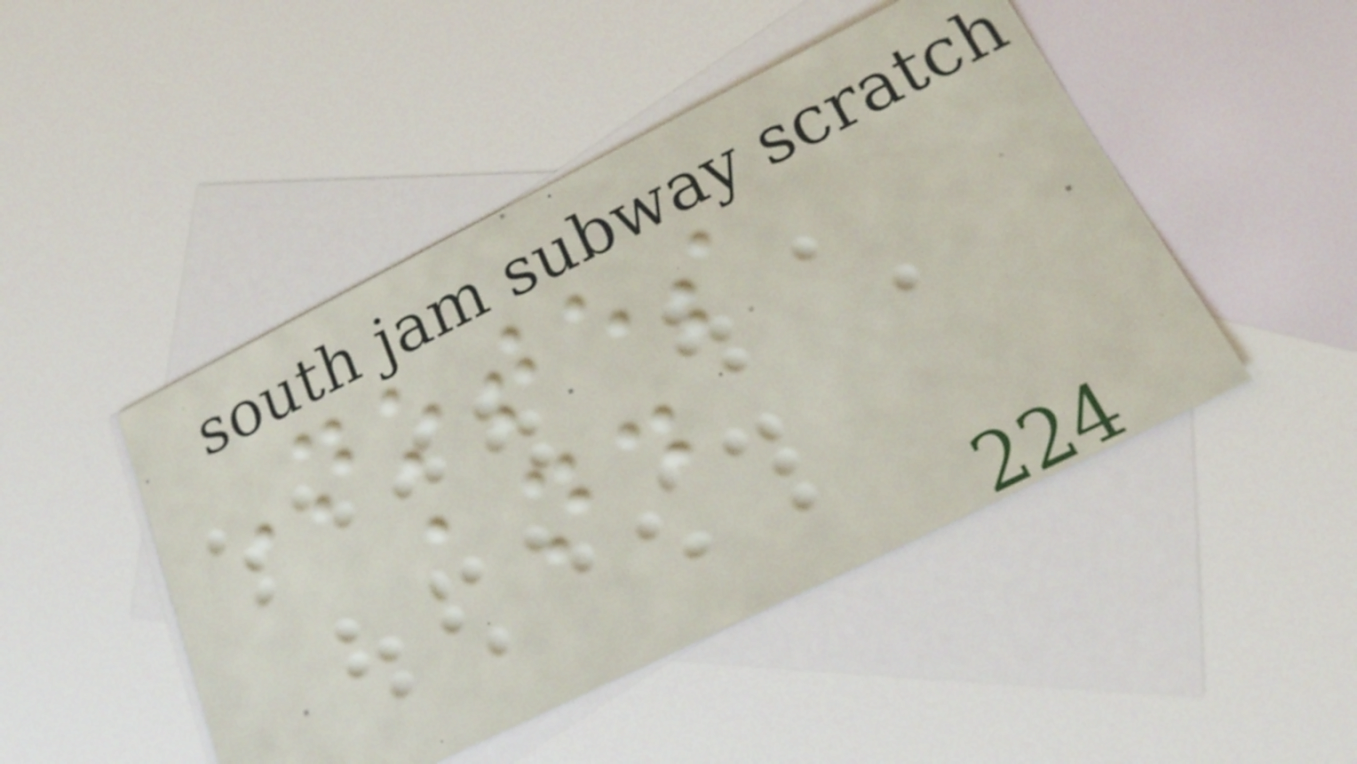Notes
and
